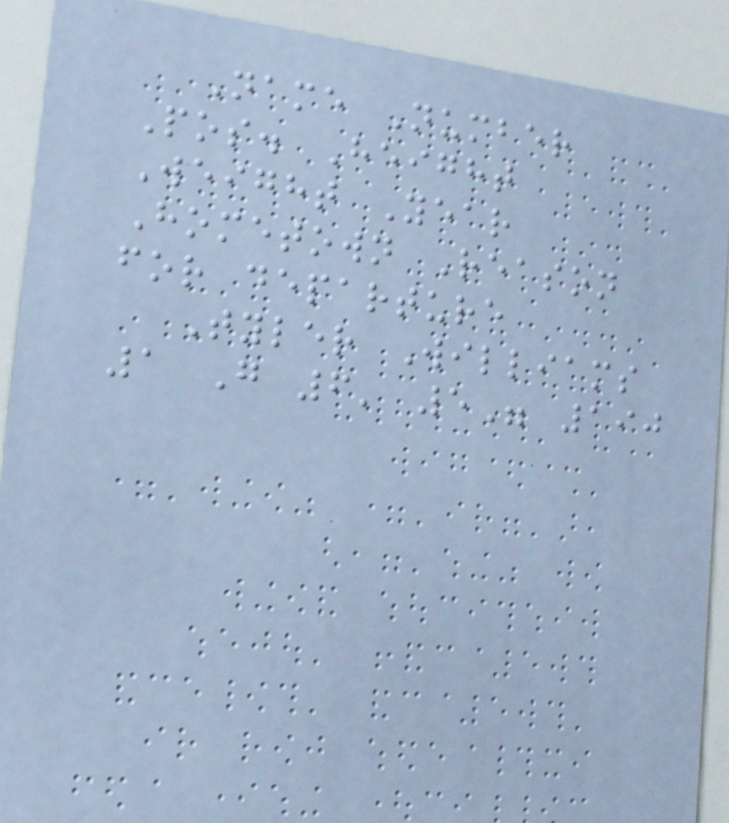Name Number
Pos. Height
Weight Year
Hometown Reason
for departure
Tyler Williams
1 G 6' 5" 190
